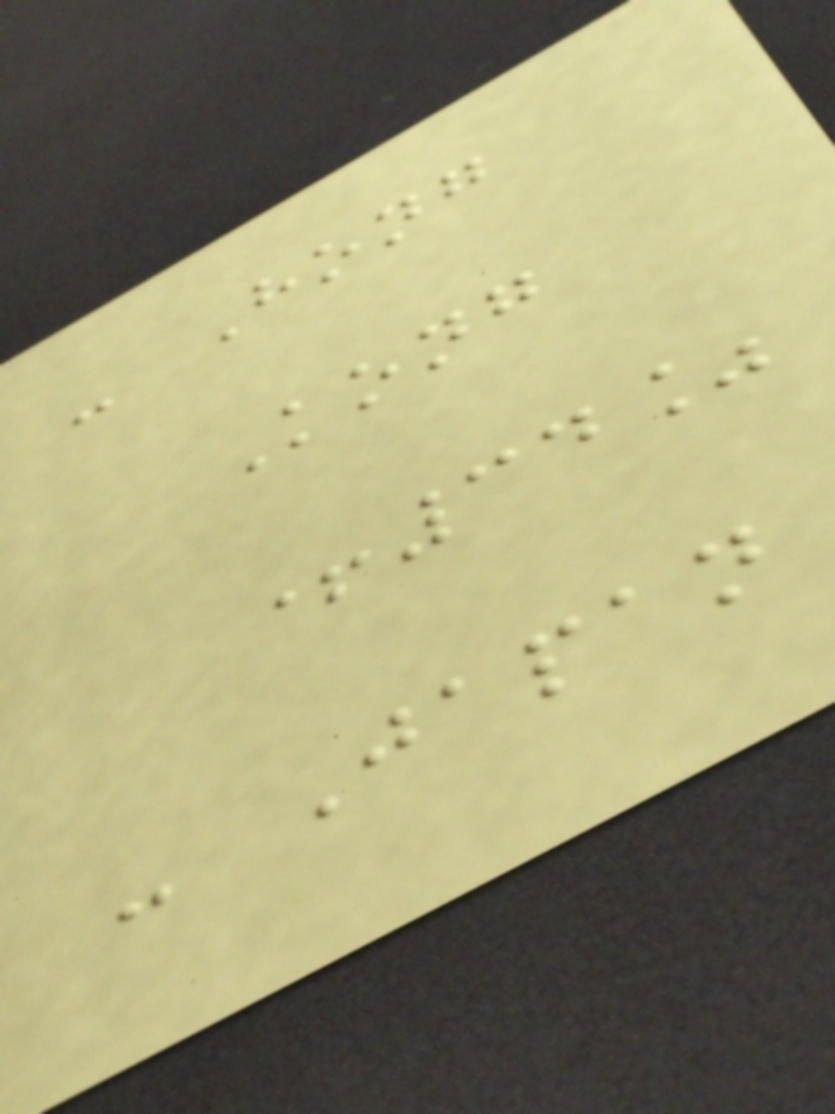- Hong
Kong
+34%
- Japan
